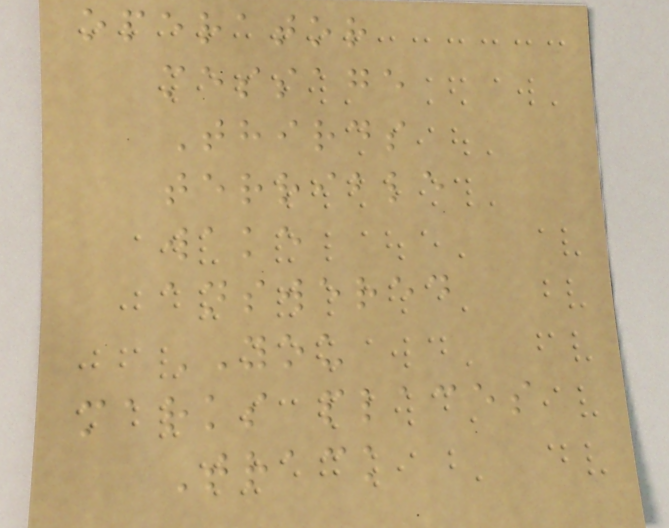operator
message
Thirds
terrible
wake
answered
YOU
marks places
Track
